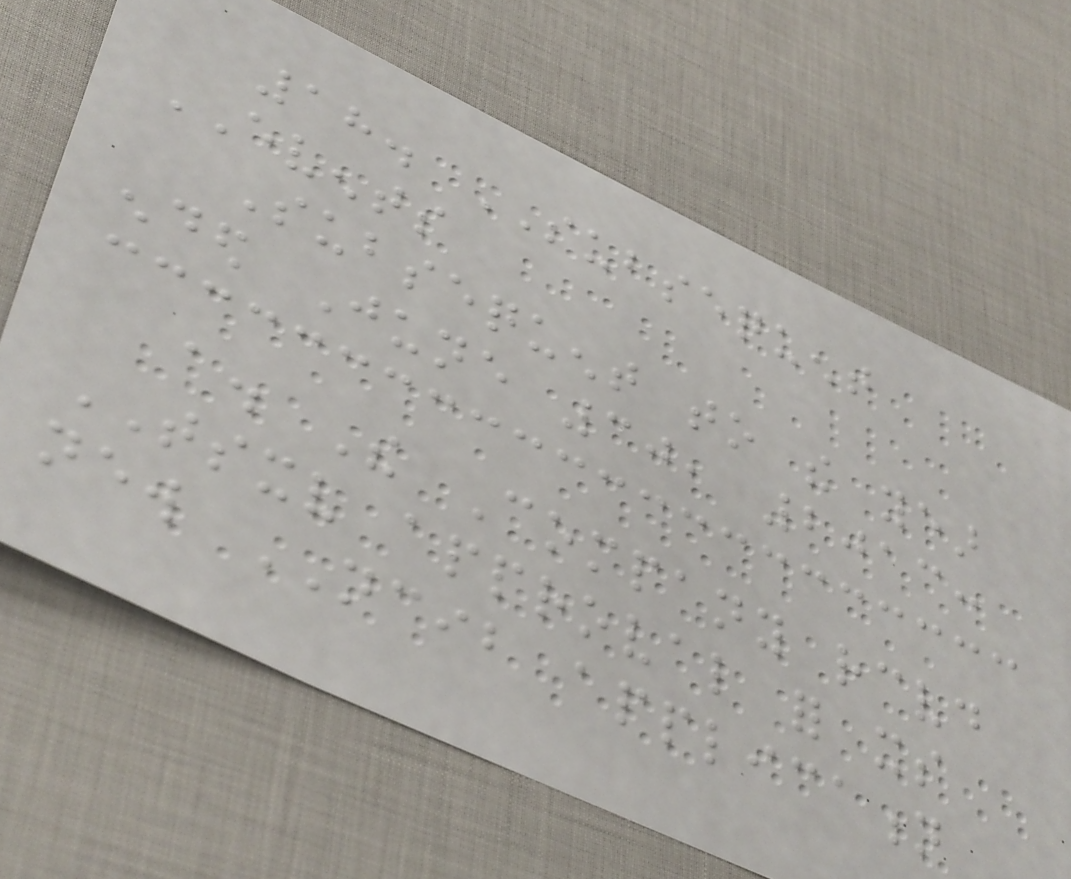18. SUBSEQUENT
EVENTS
Subsequent to the year
ended June 30, 2013:
a. The Company received
TSXV approval for its
new NCIB application
